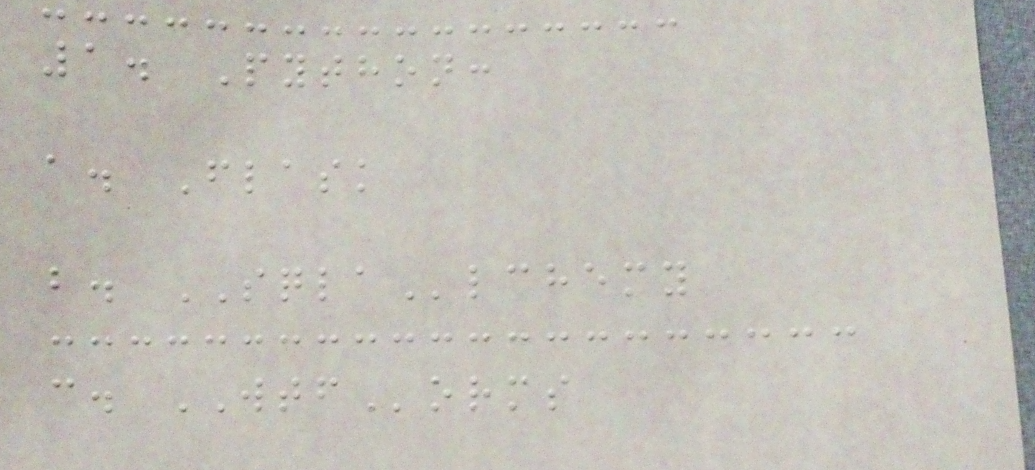1. Python:
a. Flask
b. SQLAlchemy
c. WTForms
